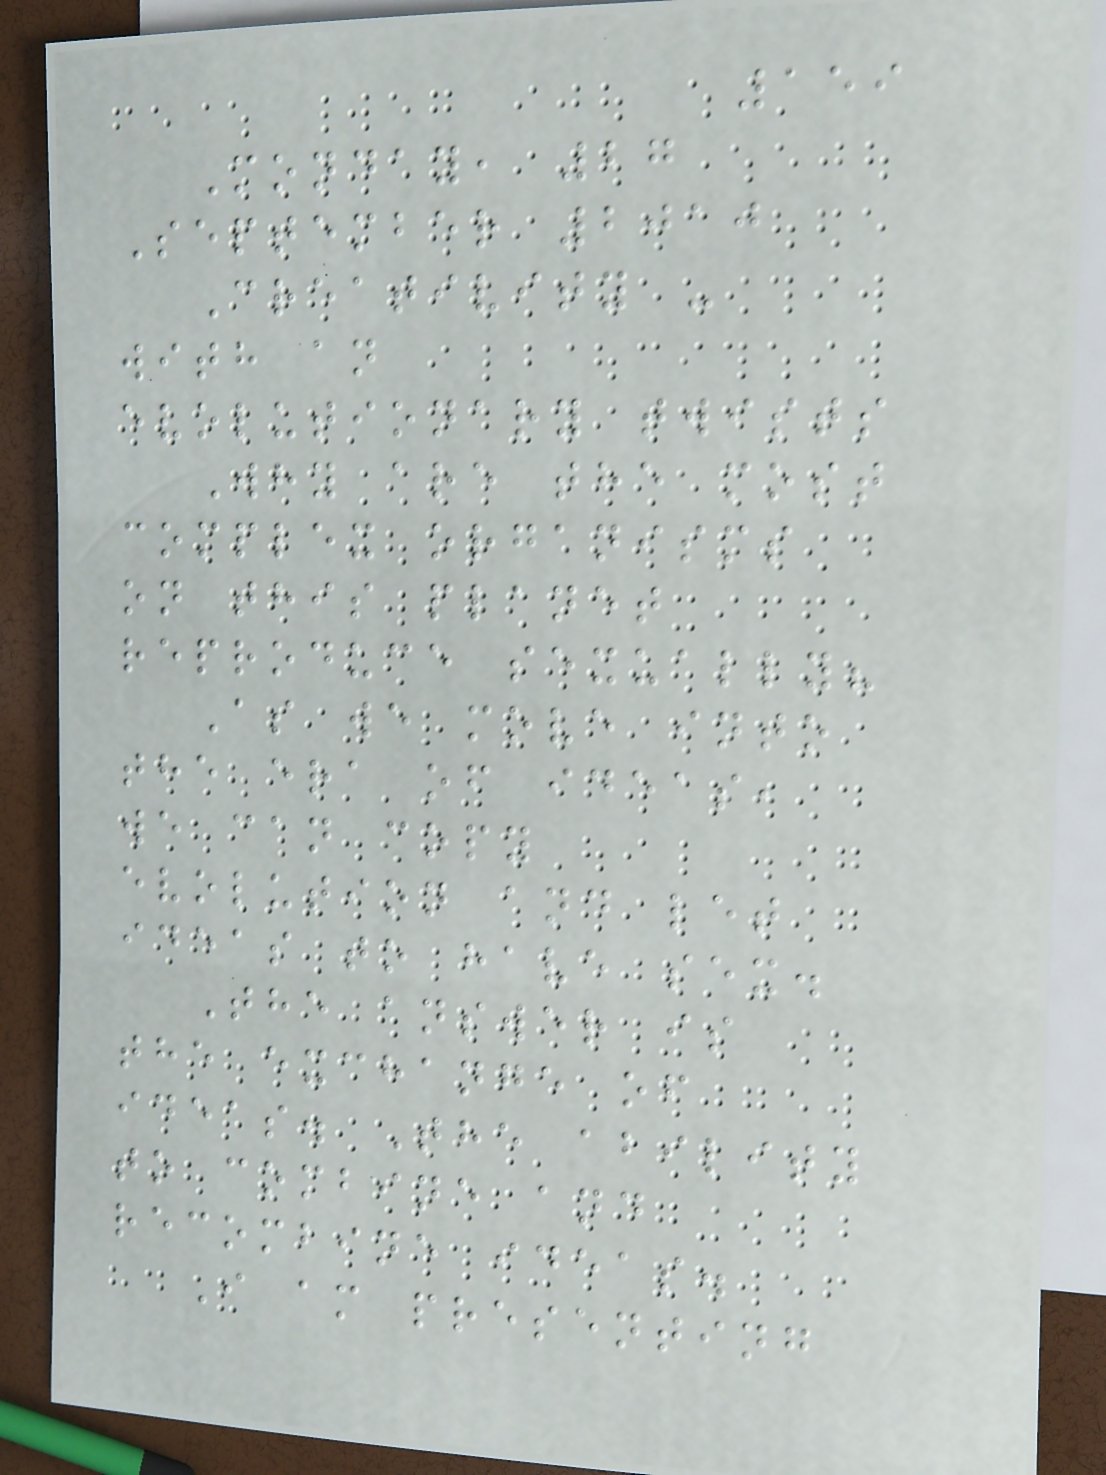159
Monday, 27
September 2010
Creativity -
with an
evolutionary twists
Why are the most
complex organisms
on this planet
reproduce sexually?
As we move into
the era of ideas,
we can copy
evolution and let
ideas to have sex.
The answer is
the exchange of
ideas. The ability
to combine and
recombine ideas.
I am presenting
